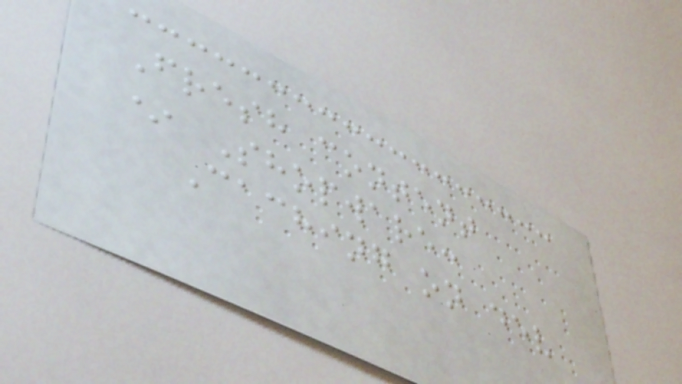Fresh content
* Shopware:
Caching on dev
